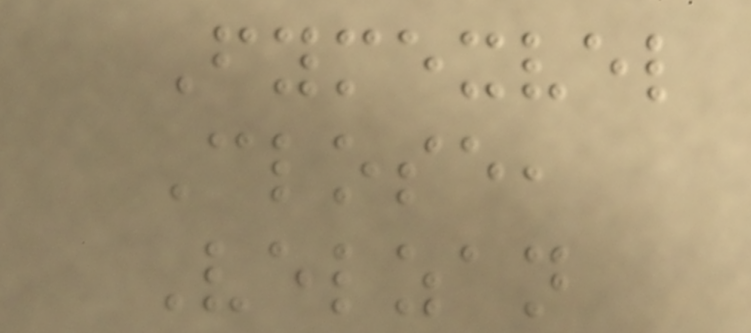Fymexvel
Close,
Velzan
